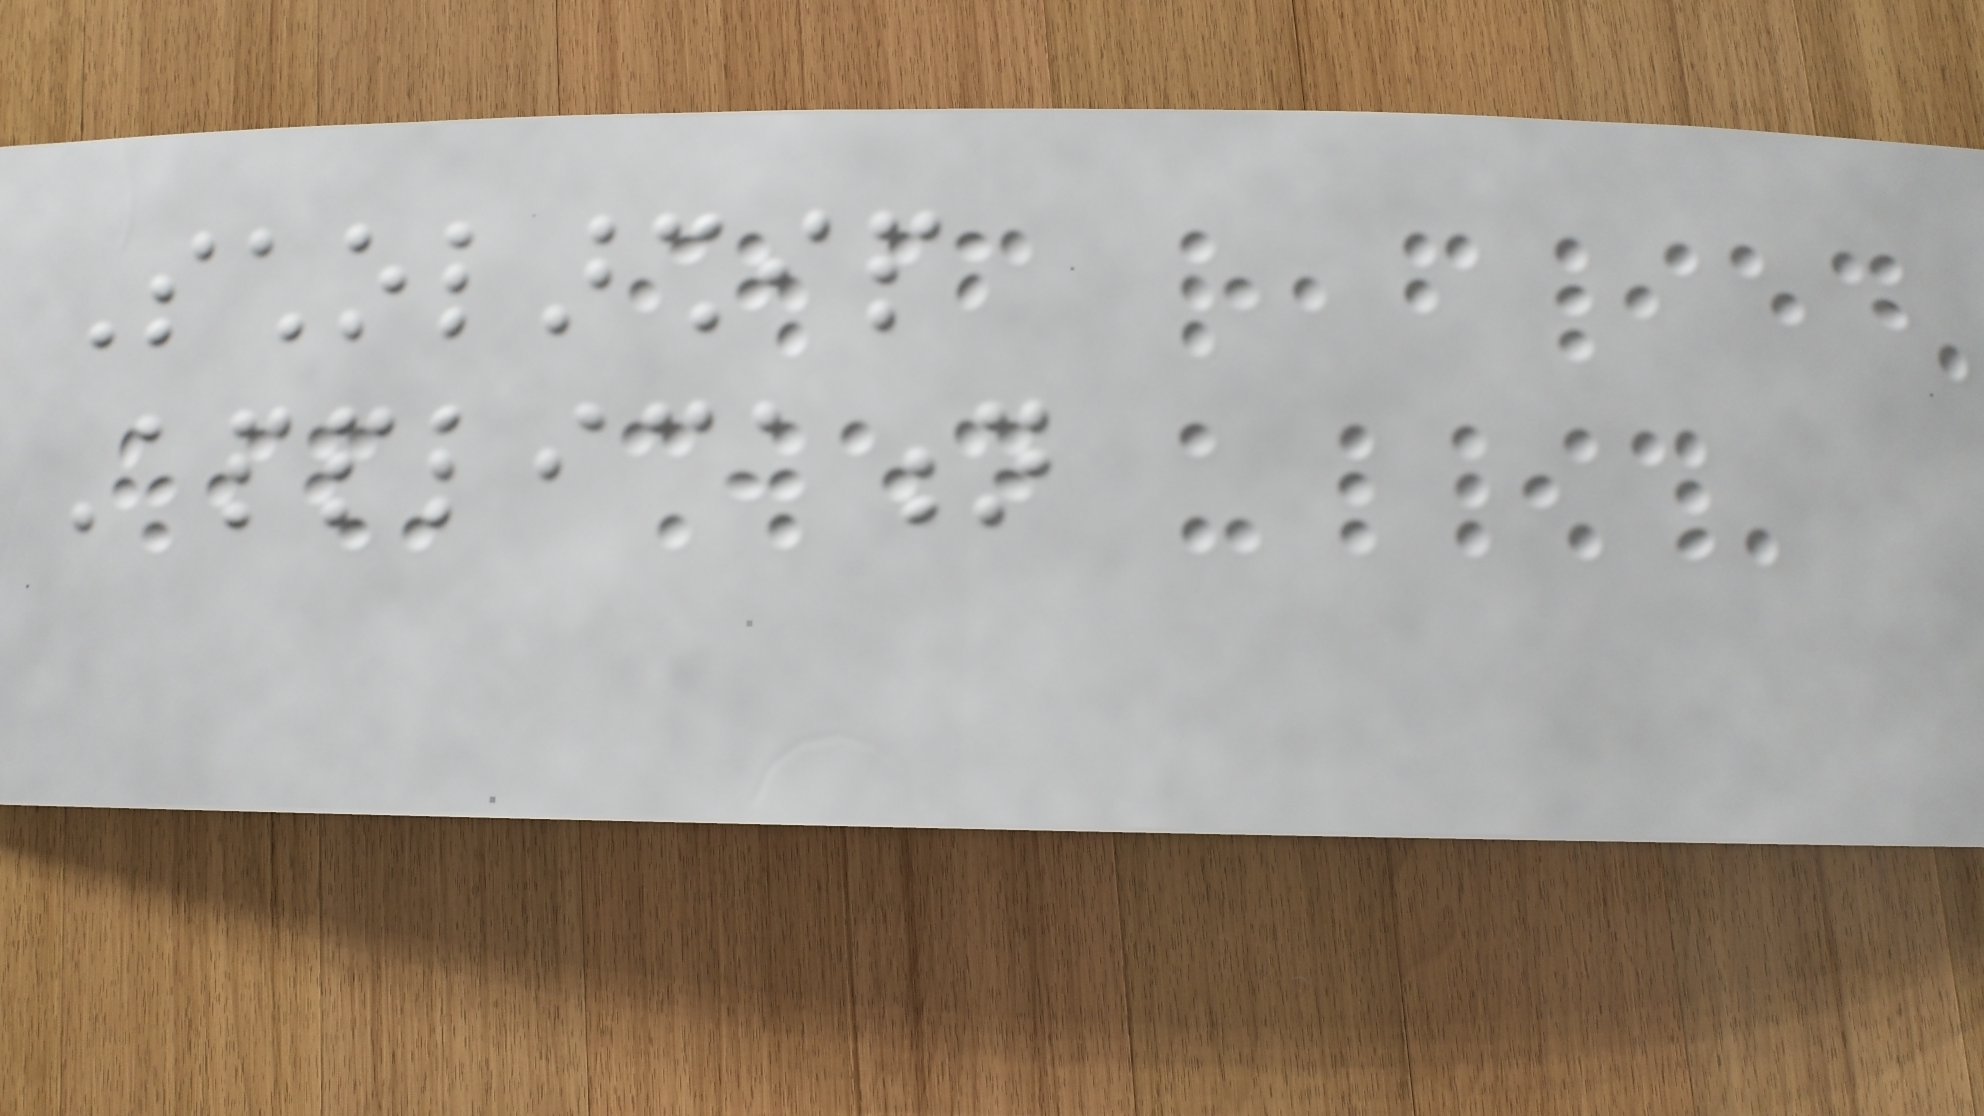Scholarship
Application
